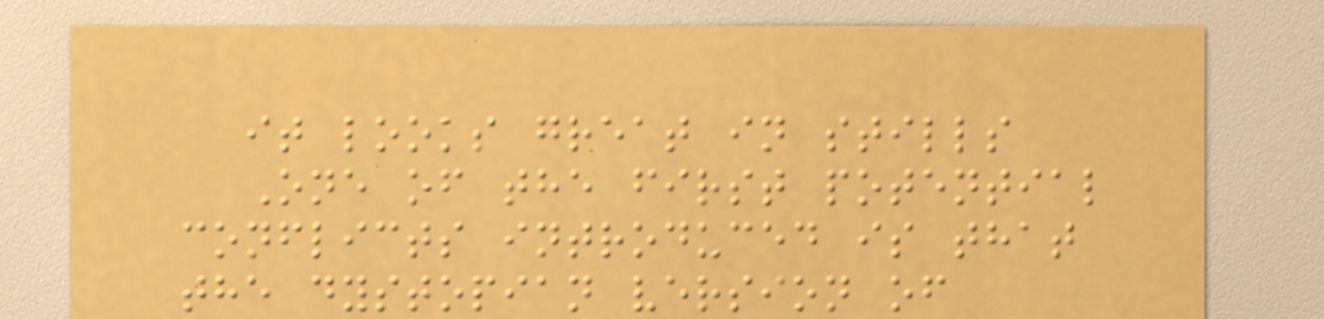it looks great in stills
One of the first potential
conflicts introduced is that
the dystopian version of
